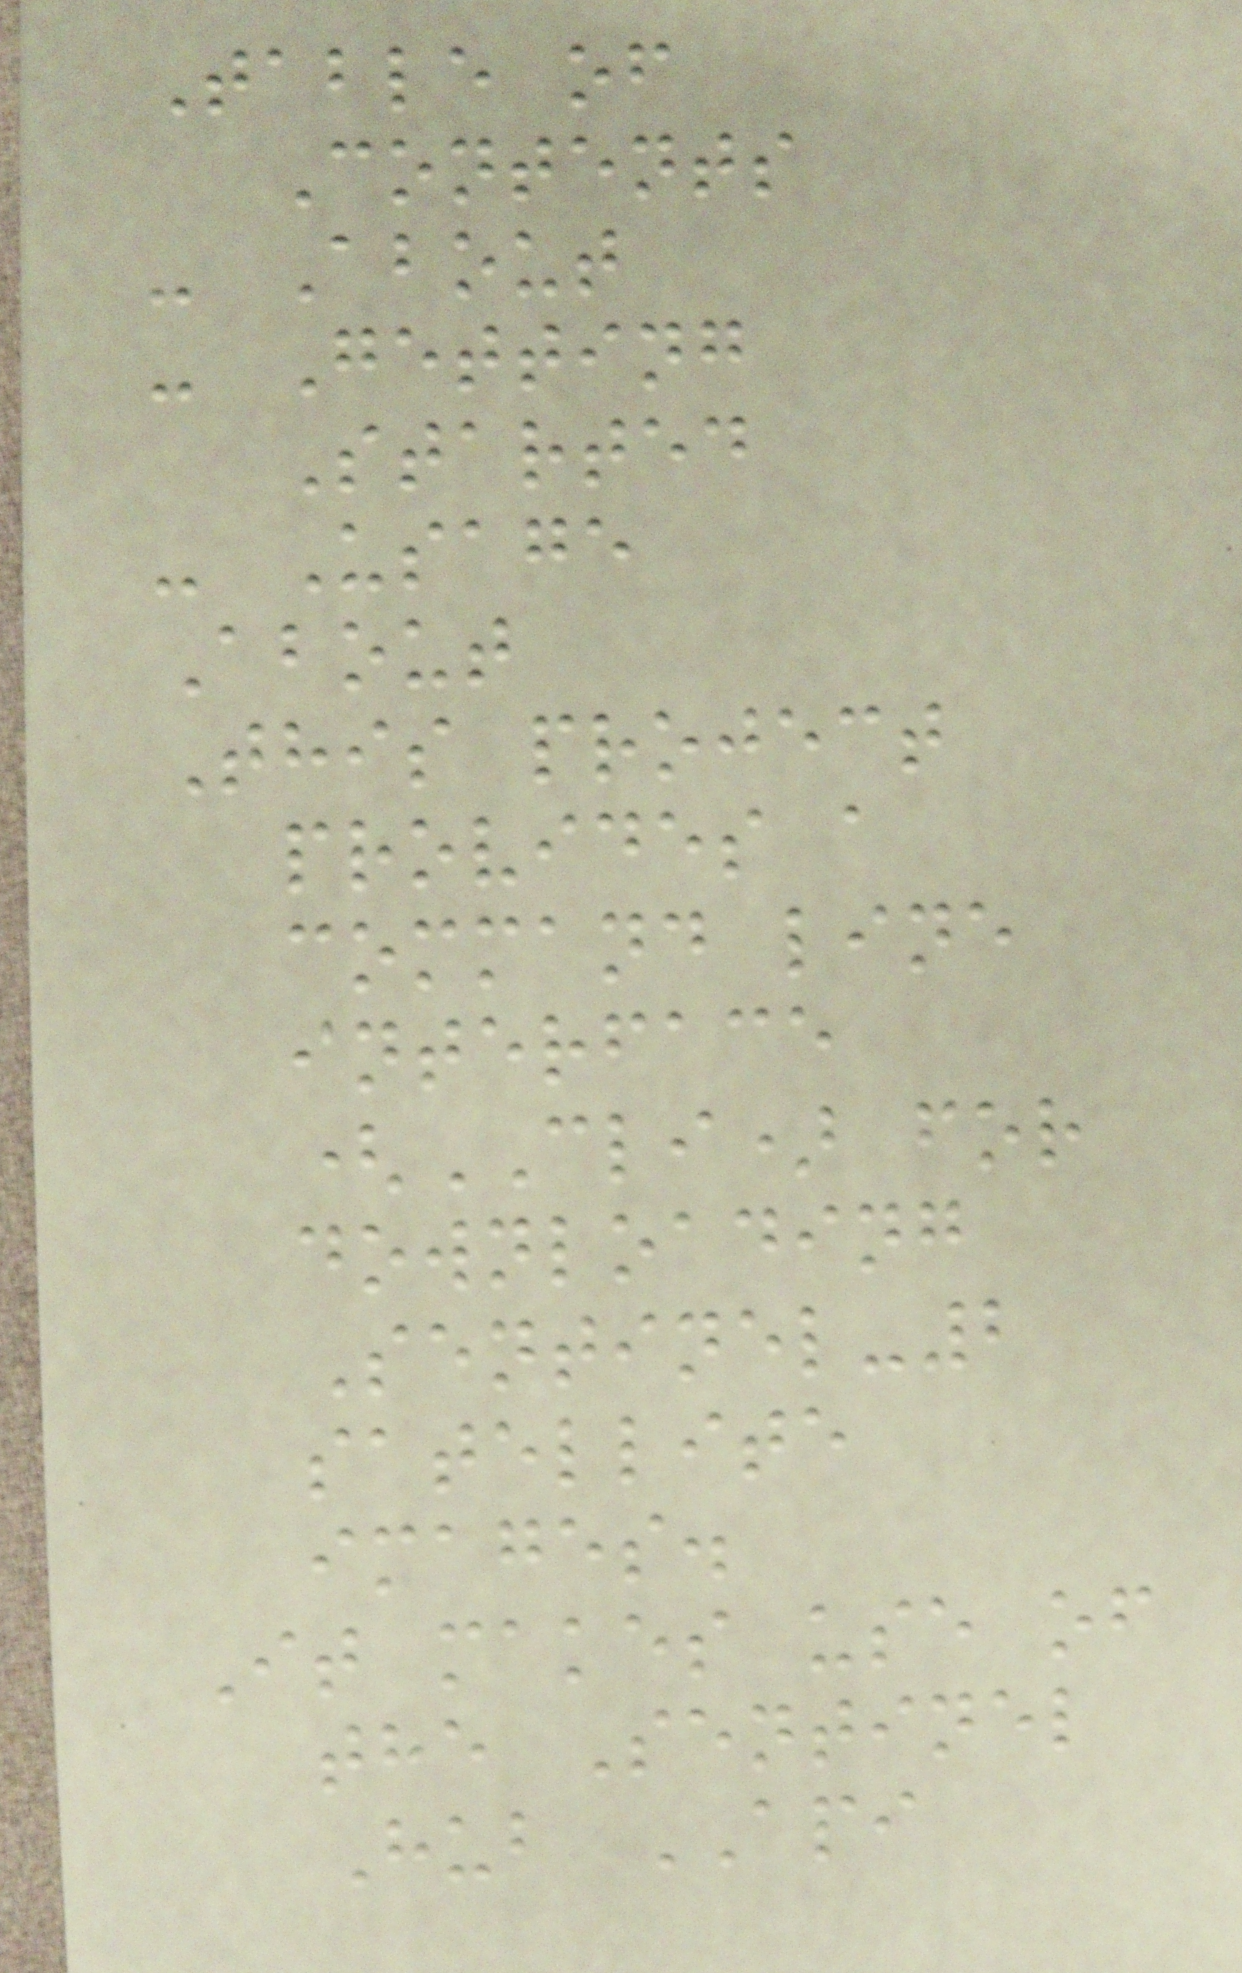Table of
Contents
- About
- Getting
Started
- Usage
About
This project
provides a
command line
interface
(CLI) for
downloading
Sentinel-2
satellite
images.
It makes use of
the Sentinel
Hub API
